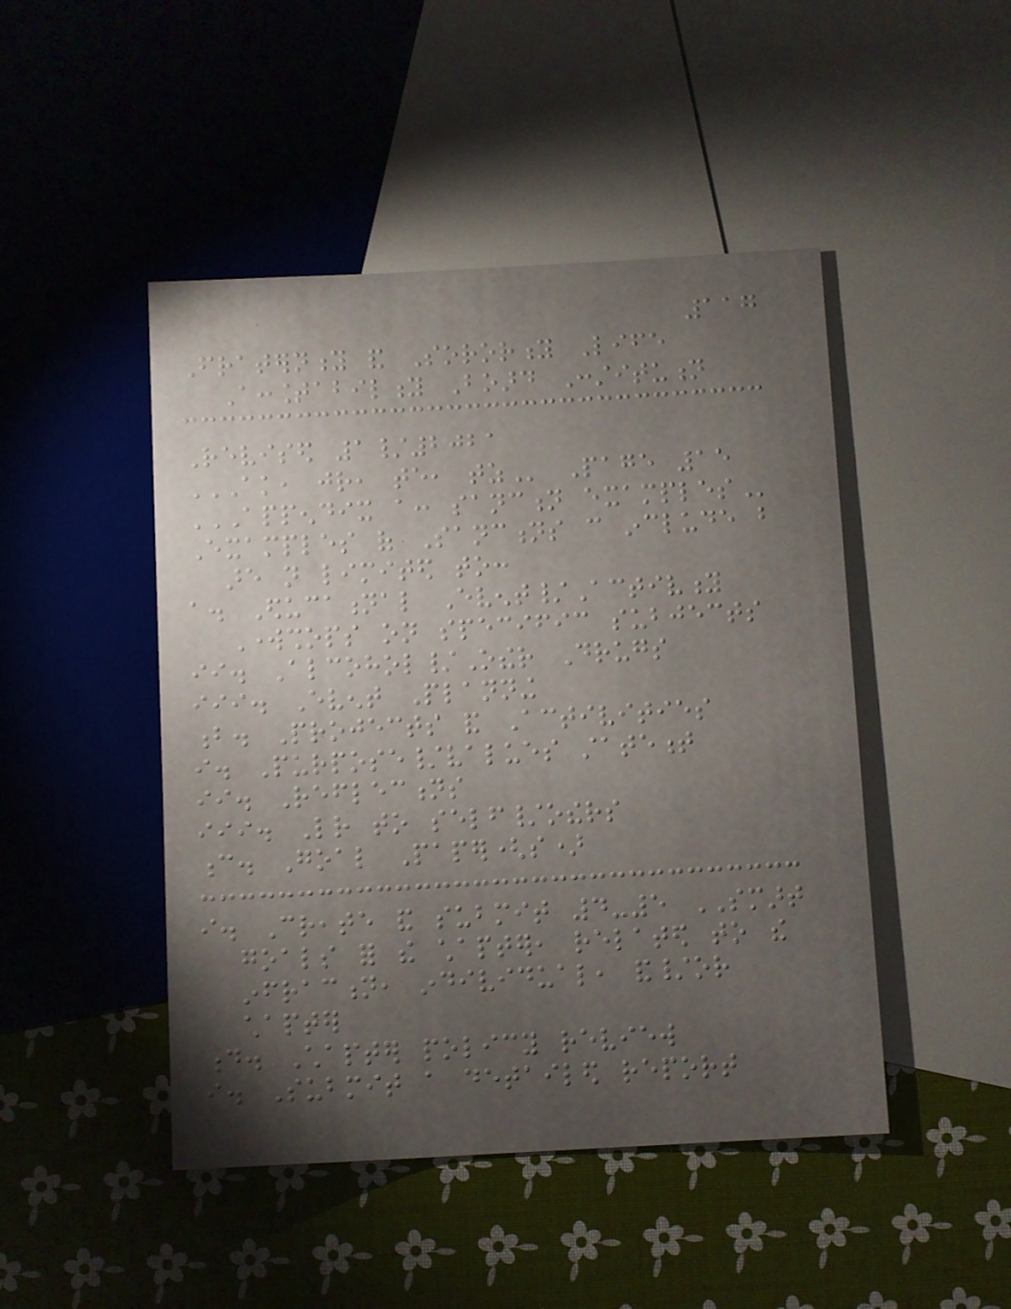117
Fraternity and Sorority Life
Accountability Board Constitution
Revised 1/2021
AK, JR, TE, TZ Page 15
APPENDIX A: SANCTION EXAMPLES
Examples of Sanctions can include but
are not limited to:
a. Educational Event/Activity
Workshops on specific subjects
ii. Alcohol/Other Drugs
iii. Event Planning
b. Projects and Activities
i. Purpose/values statement
ii. Reflections
iii. Letter to self/others
c. Goal Paper(s)
i. Create and submit 4-5 SMART
goals for the chapter, related to the
infraction, individual, and/or
chapter
d. Chapter policy review
i. Submit a detailed report
